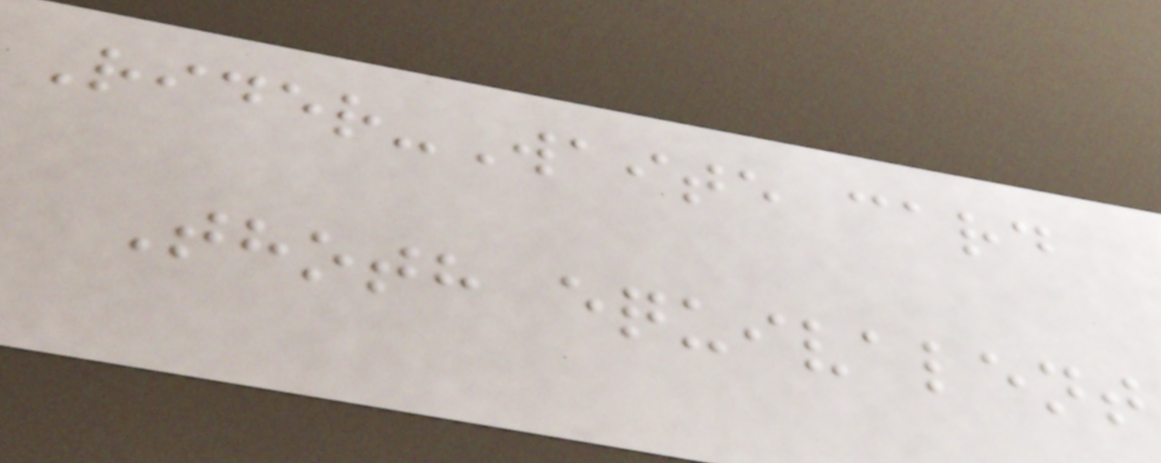Rider-Waite card
Thoth equivalent
